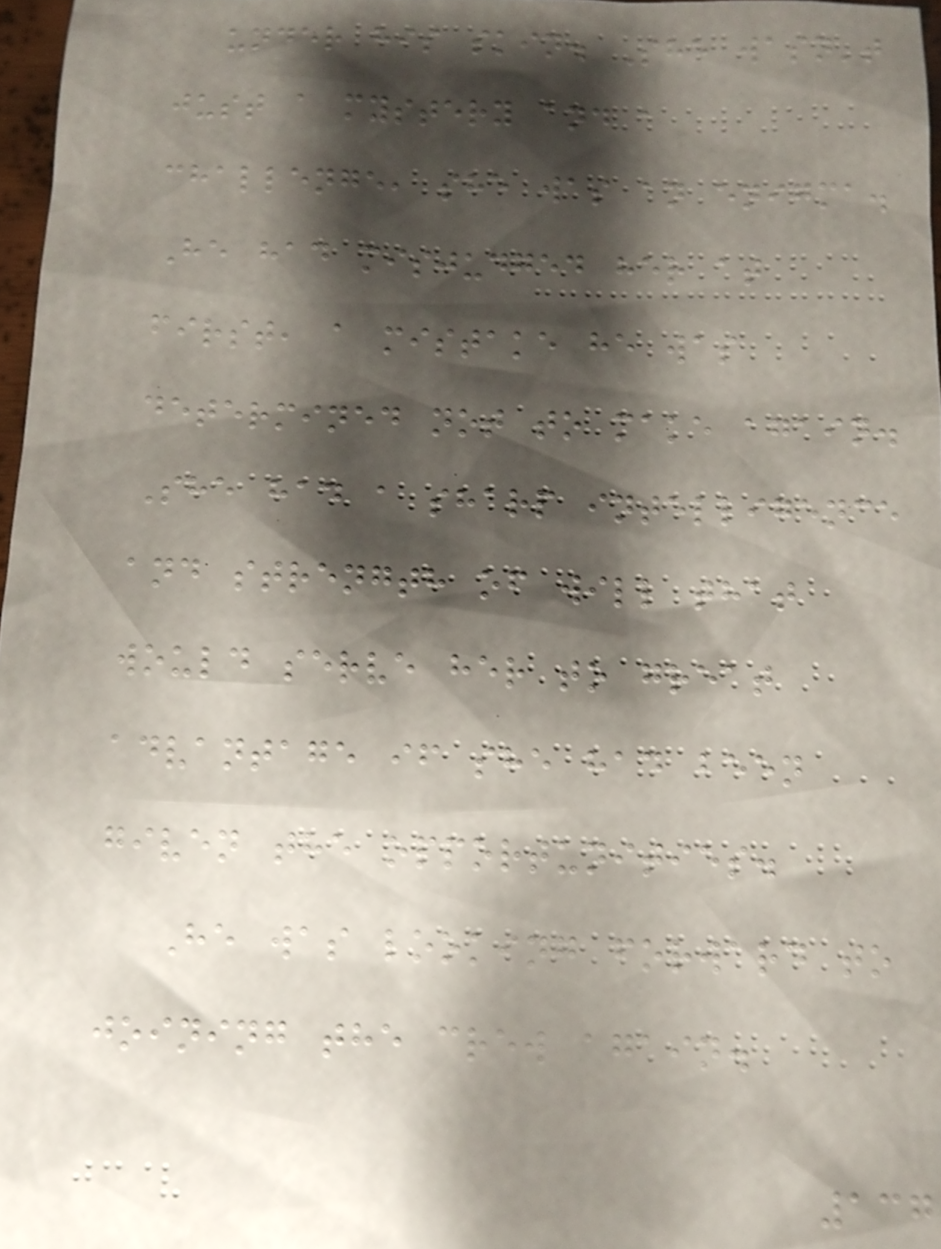under his skin. She wasn't
just a mystery and a
challenge, she was an enigma.
He had misjudged her at
first, a mistake he was
determined not to make again.
She had a sharp intelligence
and strength of will that
would serve her to great
advantage if she had been
given the opportunities.
He was looking forward to
joining the crew again.
137
